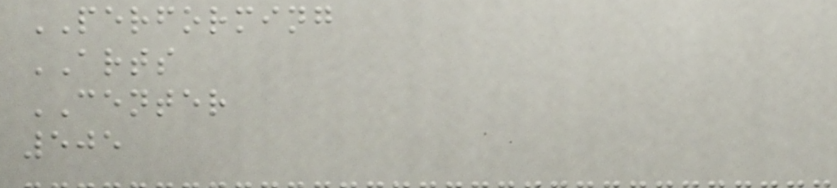PERFORMING
ARTS
CENTER
505
